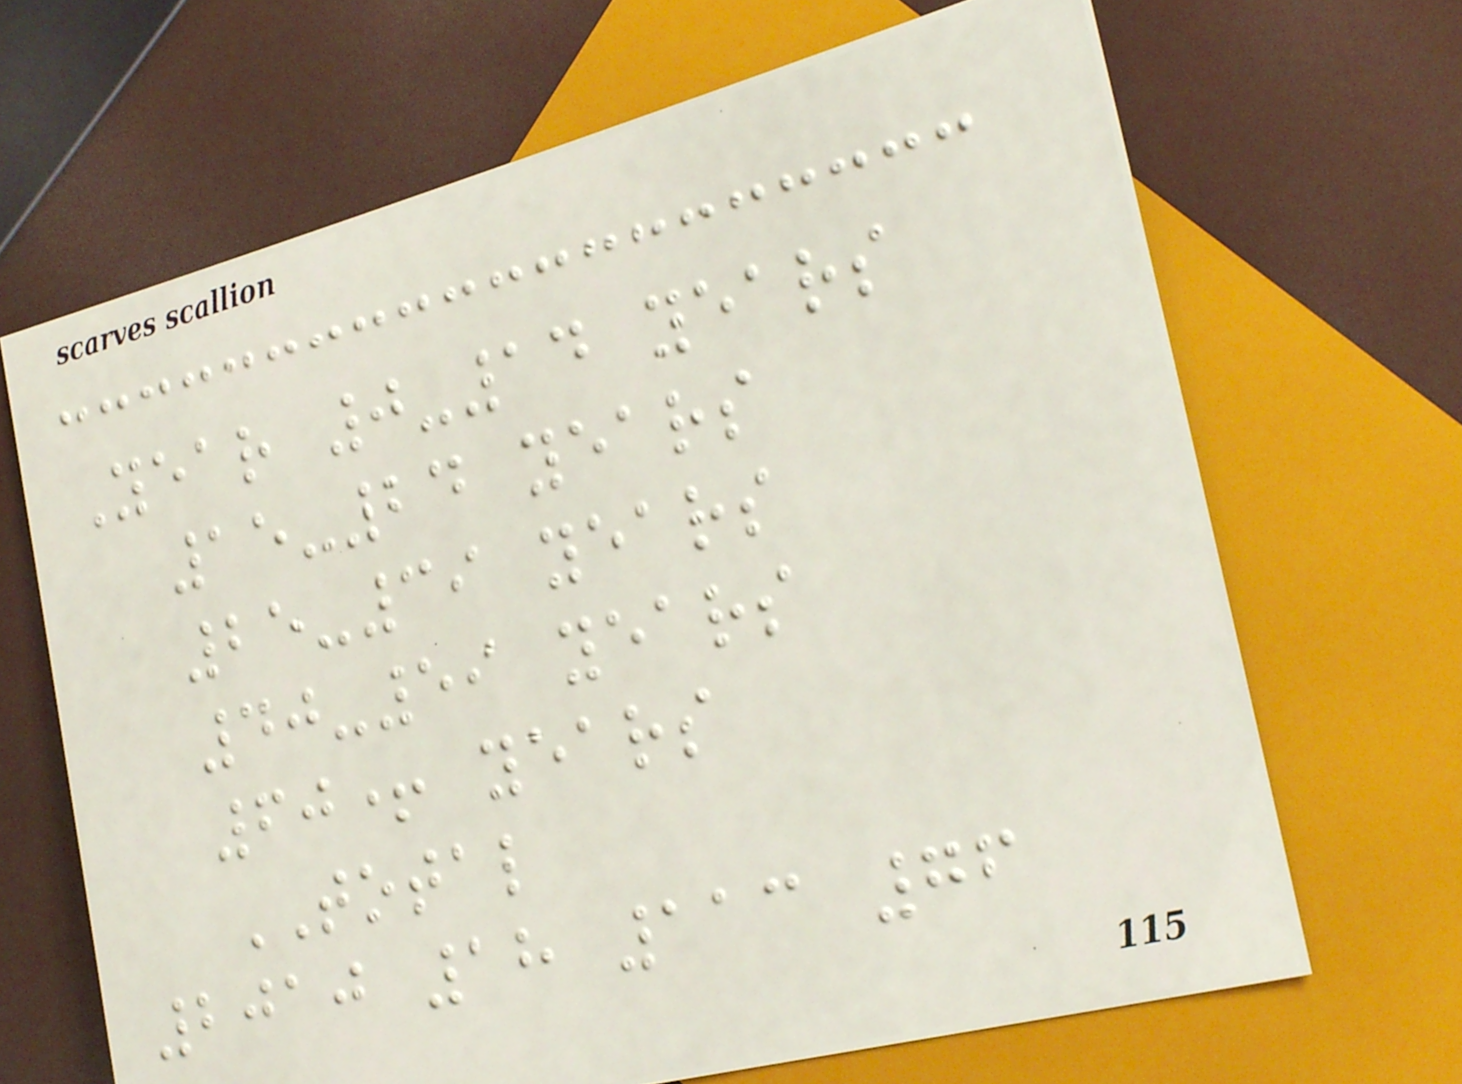Year 0-14 years
15-24 years
25-39 years
40-59 years
60+ years
TOTAL
2010 18 113 76
